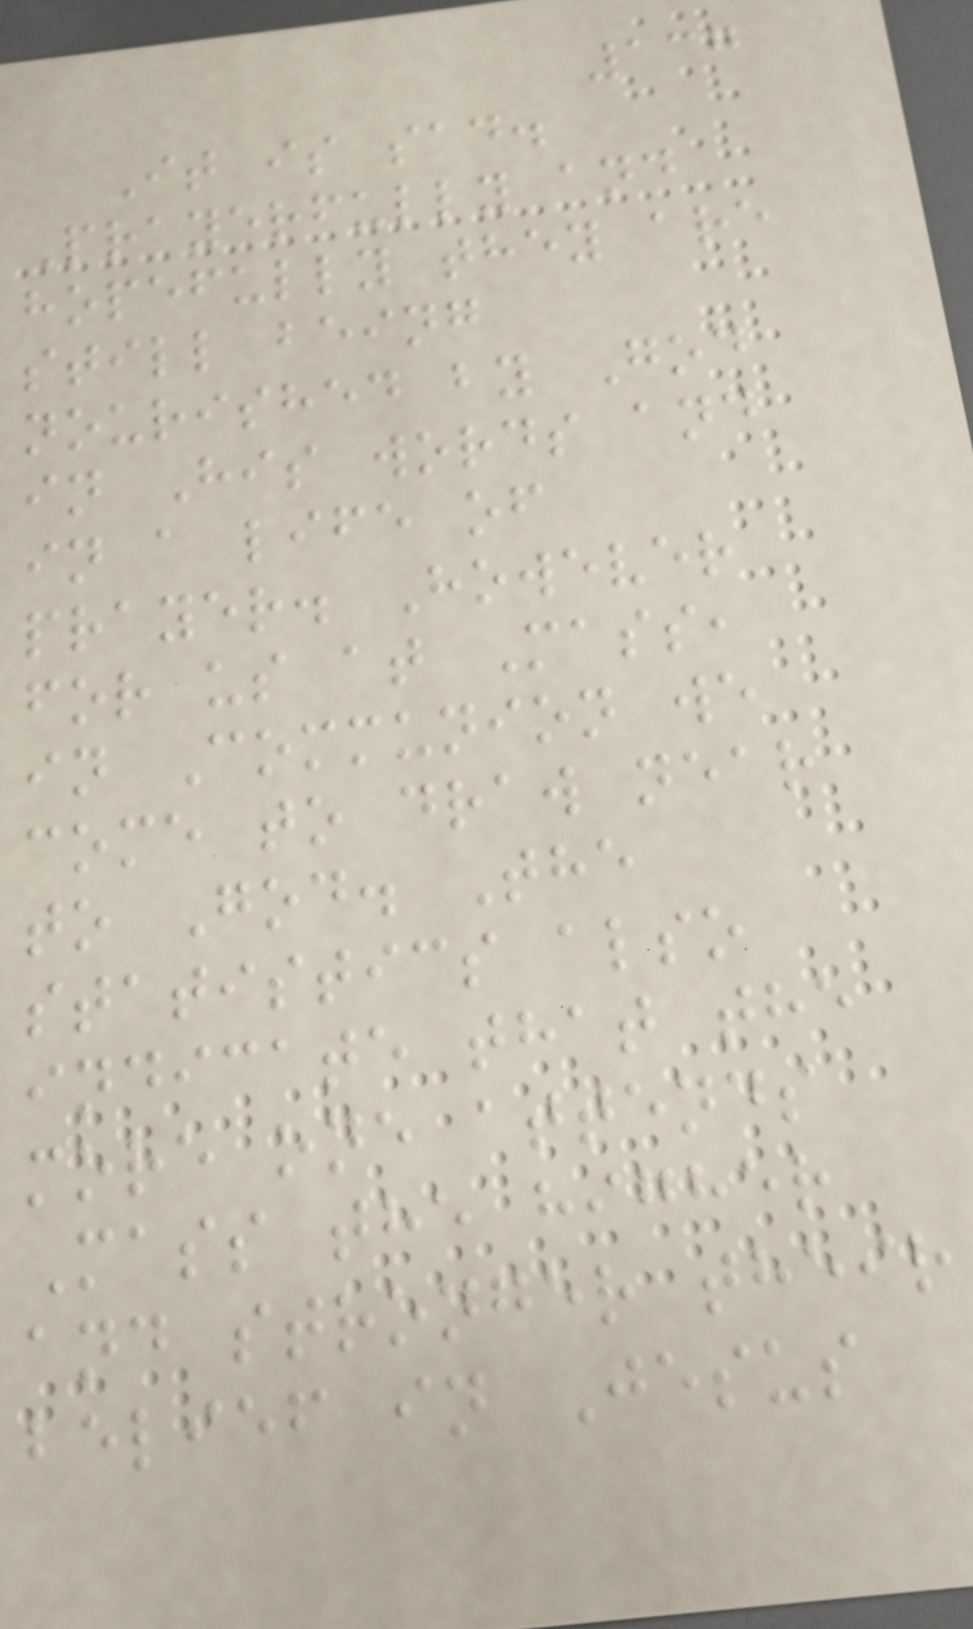137
It is sad.
Prayerfully and
hopefully they are
still being
nourished by God
in His words and
in a life of
prayer. However
for us at Mass,
in Communion we
come to draw near
to God. The
statistics also
indicate that the
more one attends
Mass the higher
and stronger their
belief in Jesus
